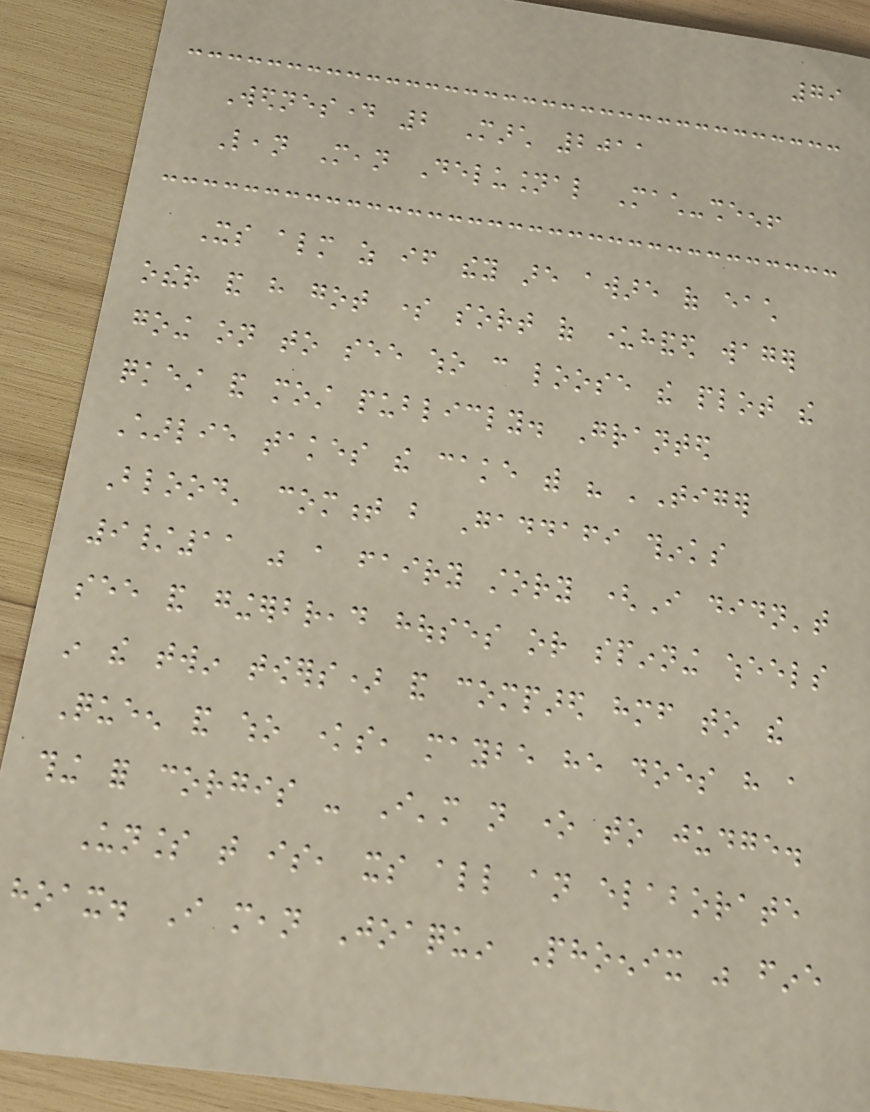79
Wednesday 2 March 2011
Lean Mean Delusional Mach-sheen!
Its almost as if they are aware of each
other and have got some sort of underhanded wager
going on to see who can loose the plot the
quickest and most publicly. Granted
Charlie takes the cake with his 'Tiger
Blood' comment but Gaddafi thinks
9/11 was a fairy story (I didn't
see and gingerbread houses or spinning wheels
in the twin towers) and compared himself to the
Queen and who knows, maybe he does have a
thing for corgis - I'm not one to judge.
Unless that is, its all an elaborate
hoax. I mean Joaquin Phoenix was fine
